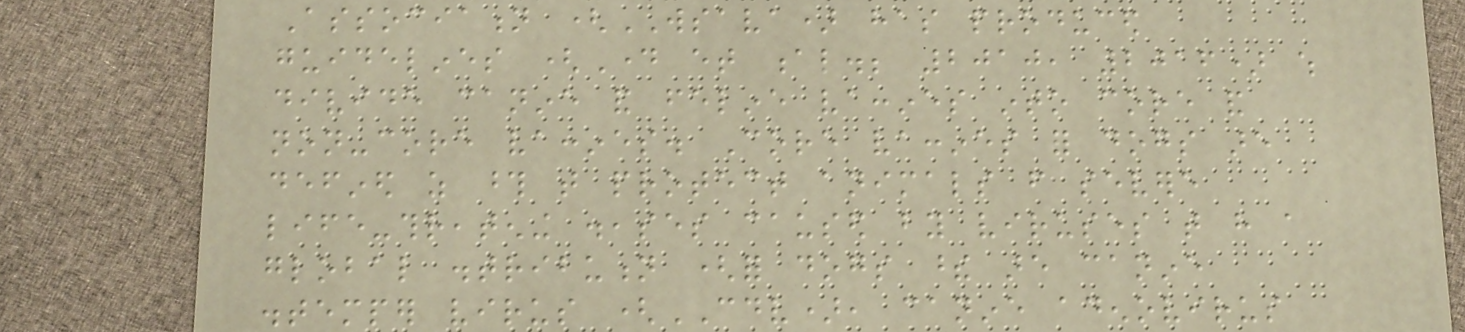Association (WSAVA) has produced
guidelines (Day et al.; 2010, 2016) which
divide canine and feline vaccines into core and
non-core vaccines. Core vaccines for dogs are
defined as those that protect animals from severe
life-threatening diseases caused by viruses that have a
global distribution (for dogs these are canine
distemper virus (CDV), canine adenovirus
